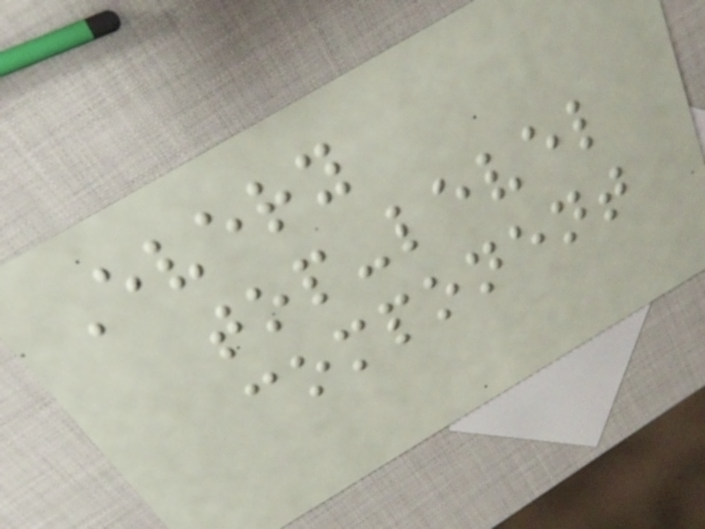Every
top-level
component
